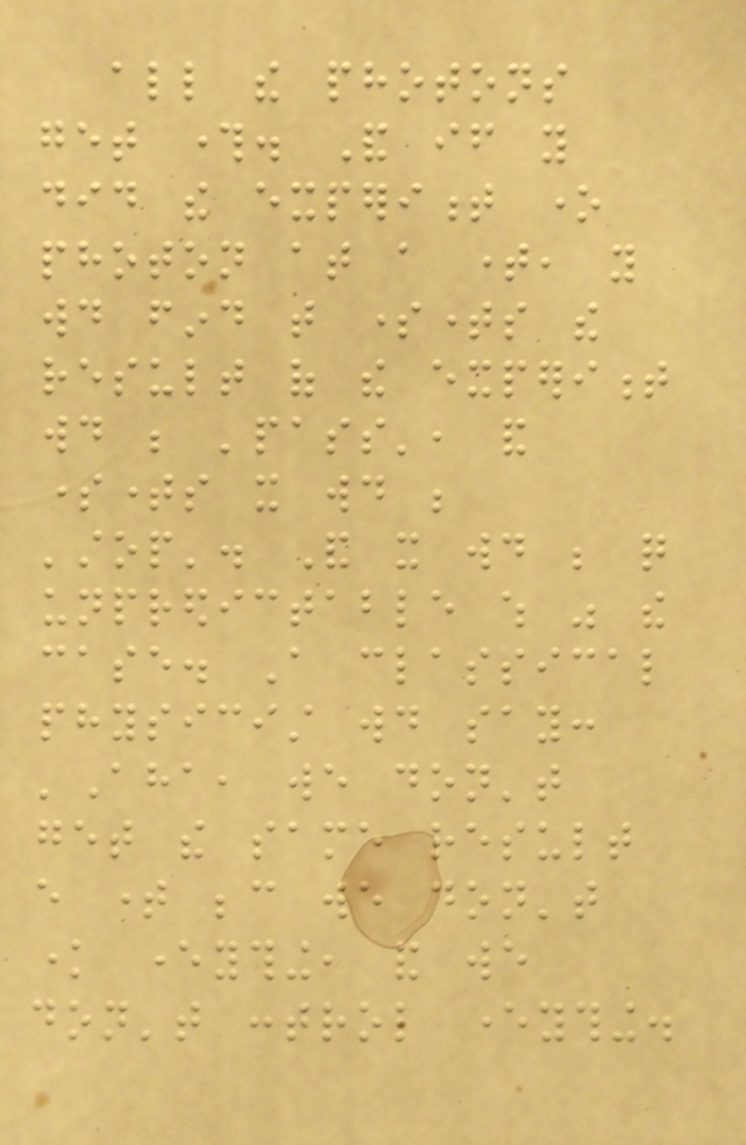all the photons
get through. And if you
did the experiment one
photon at a time, you
would find that sometimes the
result of the experiment
would be 'pass', and
sometimes it would be
'stop'. And it would be quite
unpredictable which was the
case. A classical
physicist would say:
'Aha, we don't
get the same result
every time because we don't
know everything, and we
don't control everything.
